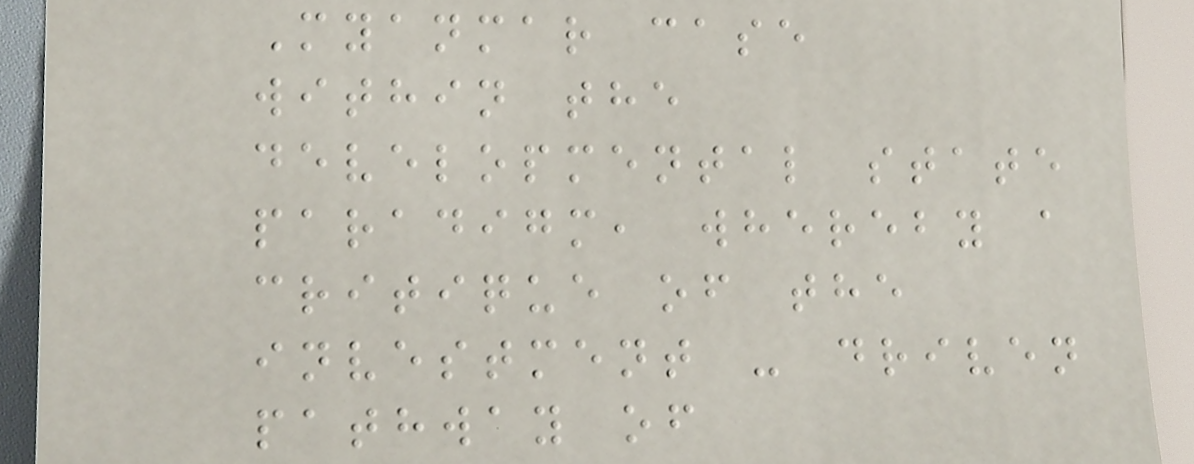Myanmar case
within the
developmental state
paradigm, whereby a
critique of the
investment - driven
pathway of
